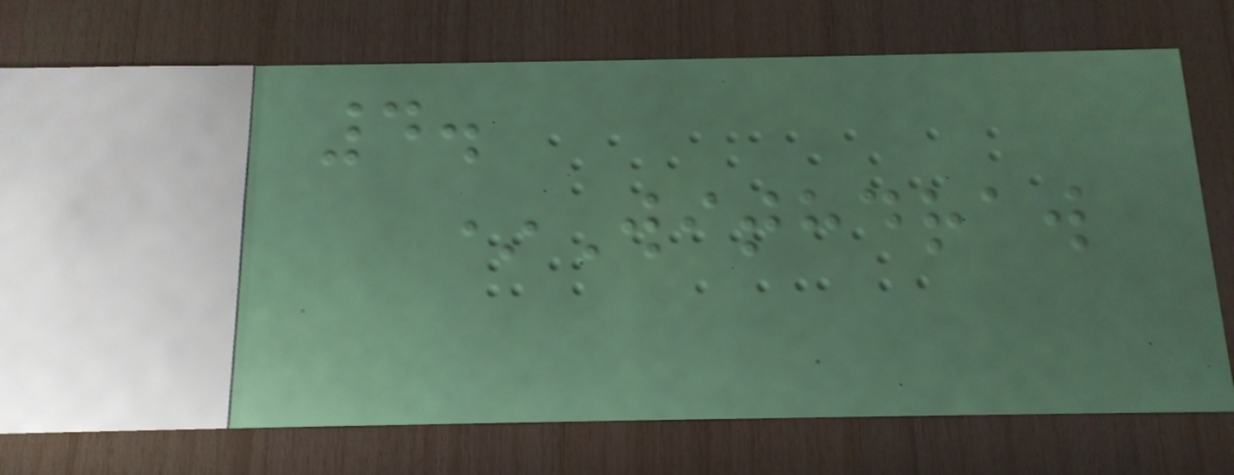4.
*Withdraw
